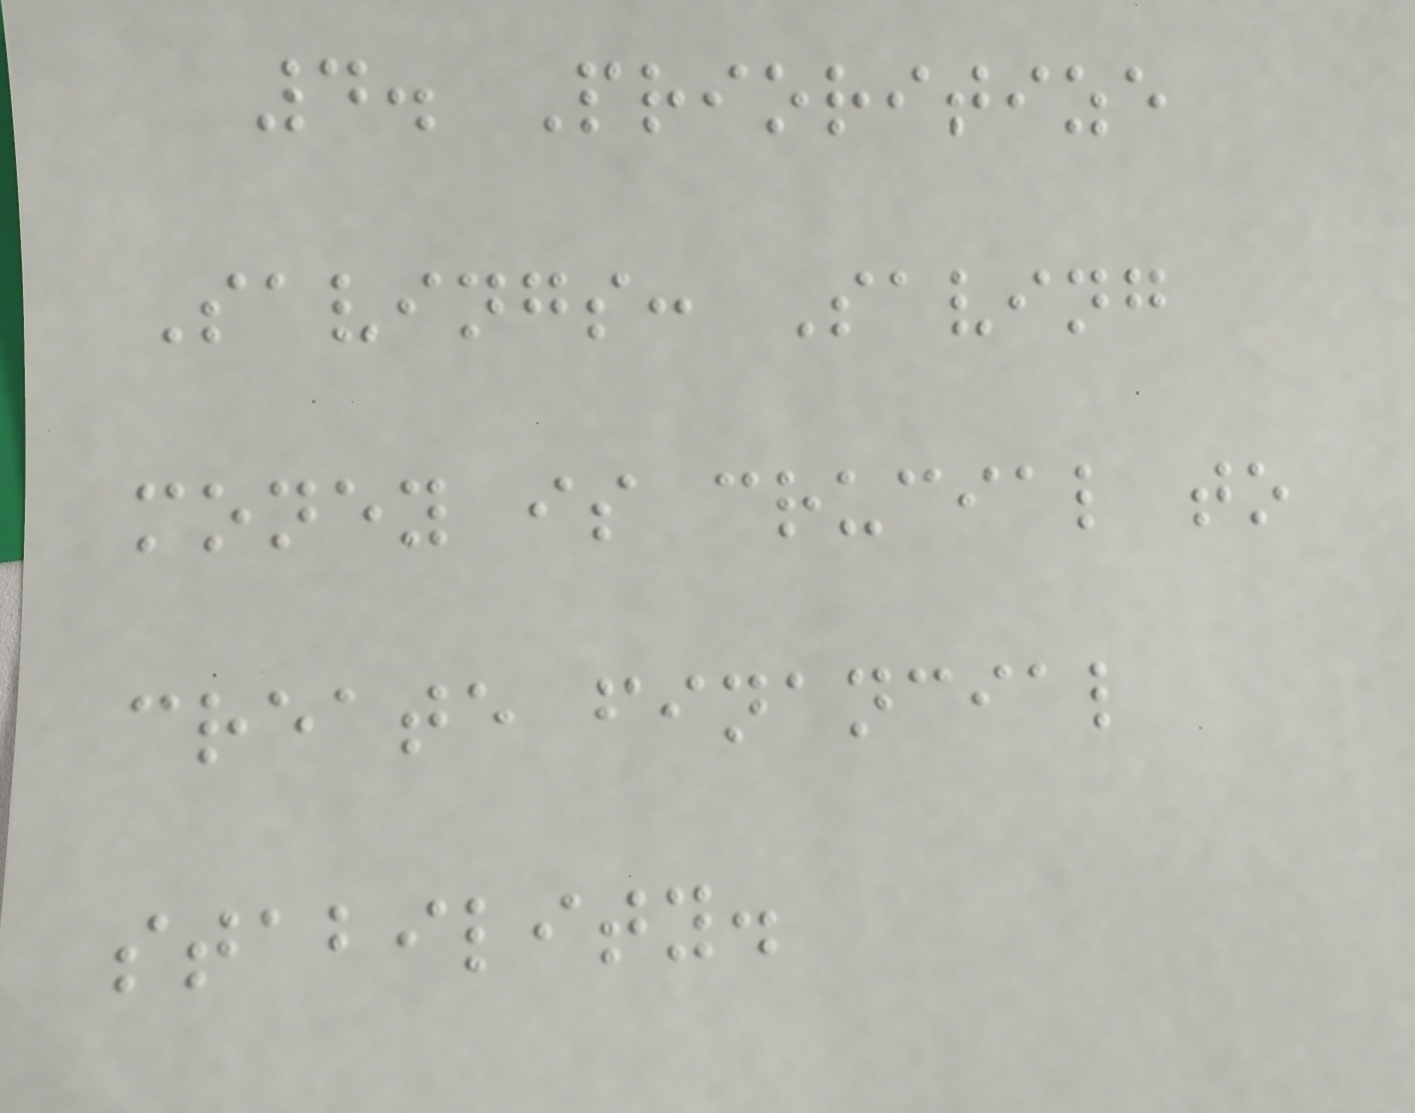4. Prioritize
Savings: Saving
money is crucial to
create financial
stability.
